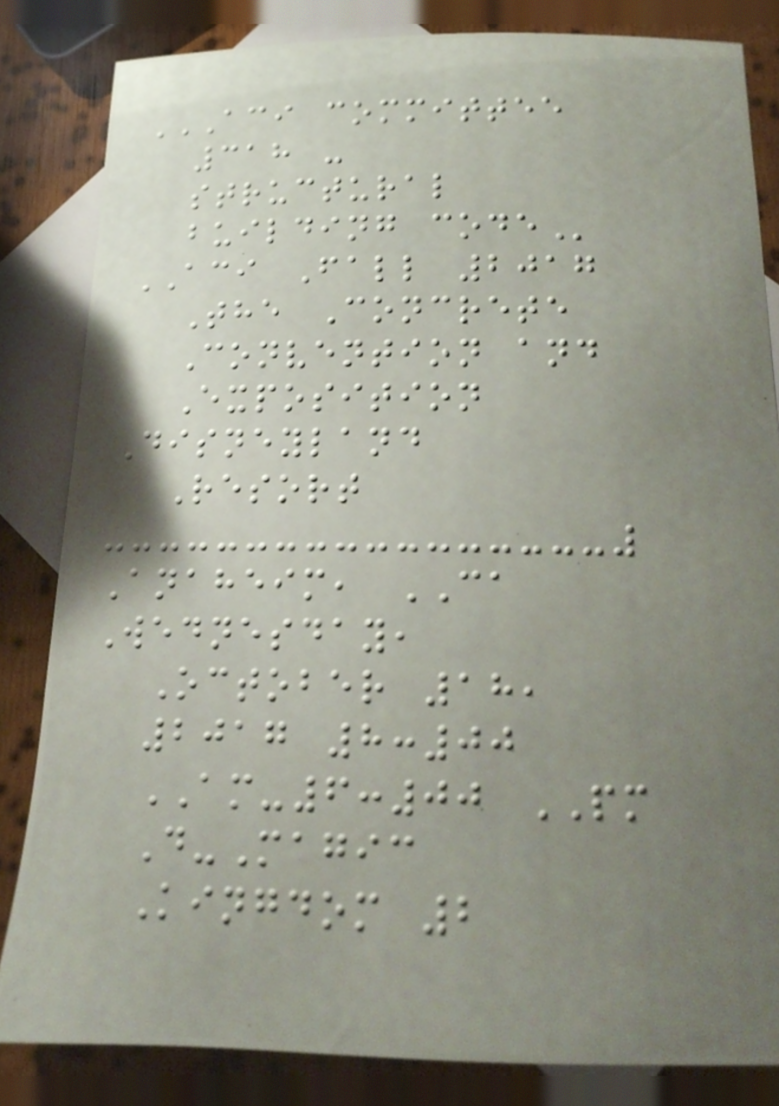ACI COMMITTEE
318 -
STRUCTURAL
BUILDING CODE
ACI Fall 2017
The Concrete
Convention and
Exposition
Disneyland
Resort
Anaheim, CA
Wednesday,
October 18,
2017 8:00
AM-6:00 PM
D-Magic
Kingdom 2
